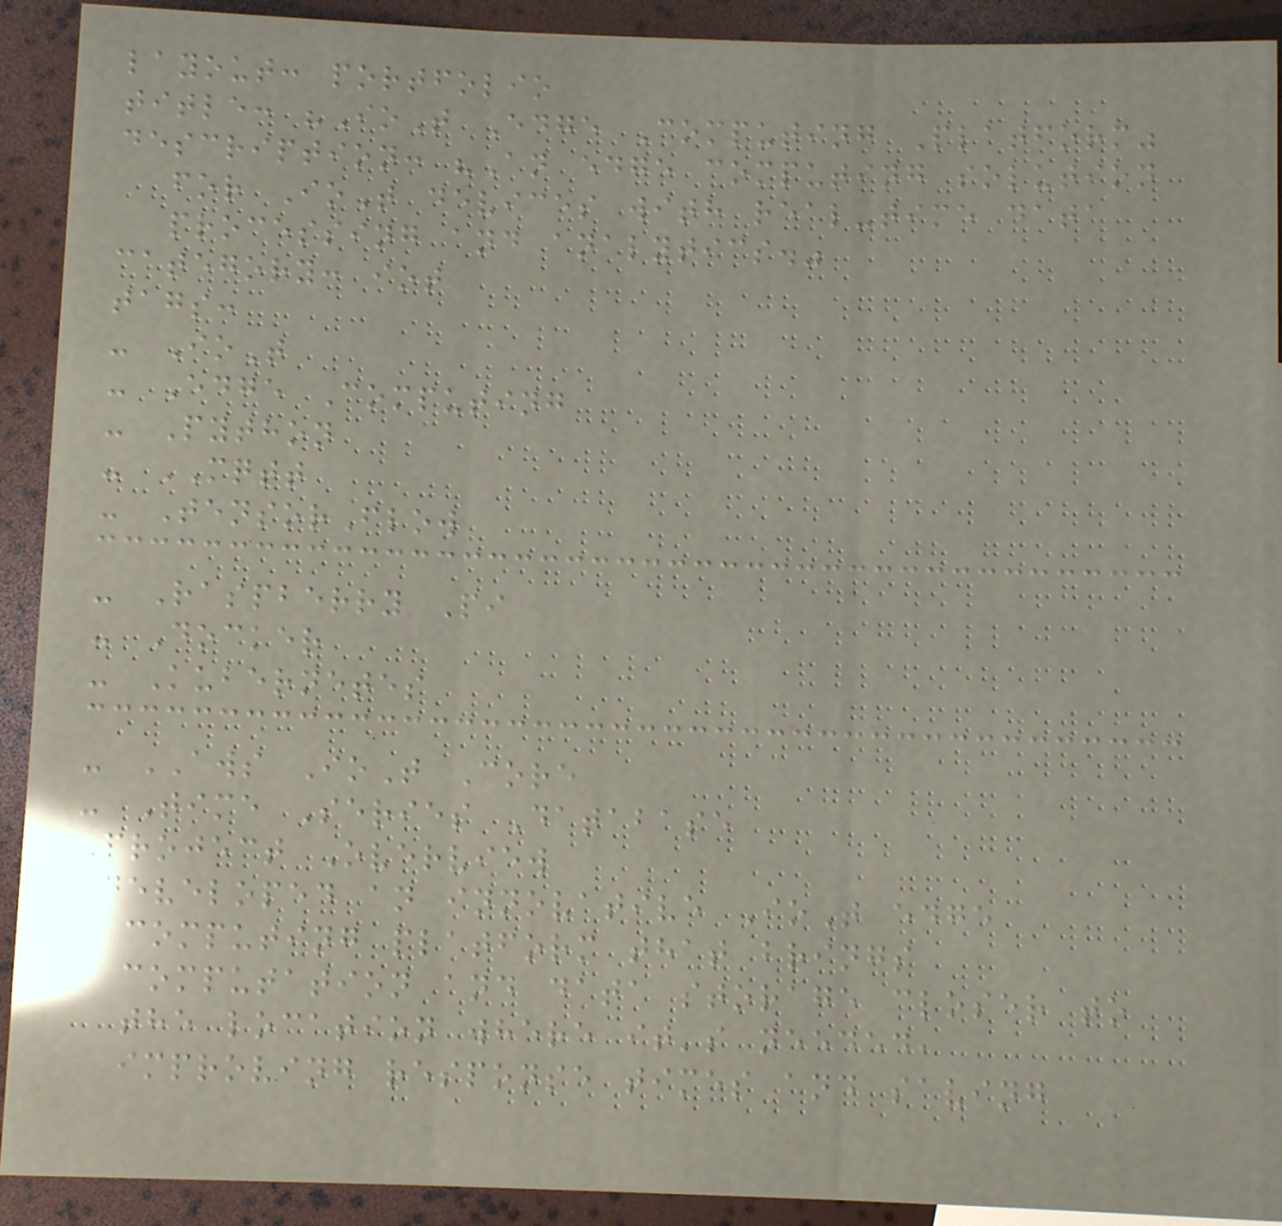layout: portfolio
title: "IoT Edge Computing Platform"
description: "An edge computing solution
for IoT devices with real-time data
processing and analytics."
category: iot
tags:
- IoT
- Edge Computing
- Python
- MQTT
- TensorFlow
- Raspberry Pi
- Docker
- Kubernetes
- AWS IoT Core
- Time Series Database
Project Overview
Developed an innovative IoT edge
computing platform that brings
computation and data storage closer to
the location where it's needed,
improving response times and saving
